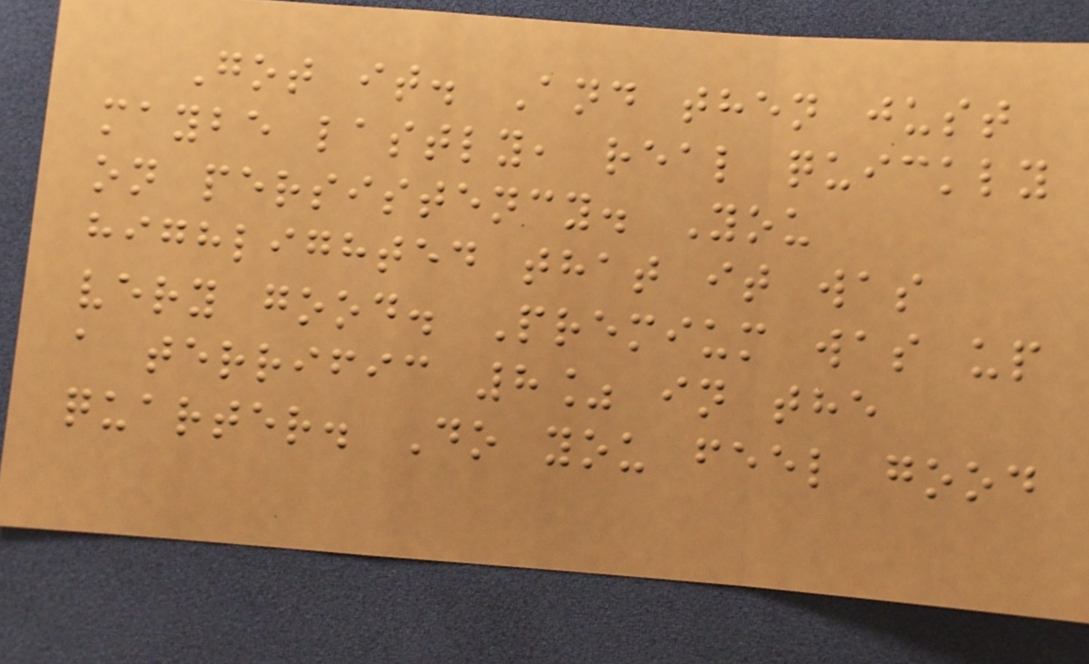Got it. And then just
maybe lastly, real quickly
on persistency. You
highlighted that it was
very good. Premium was up
a terrific 8% in the
quarter. Do you feel good
